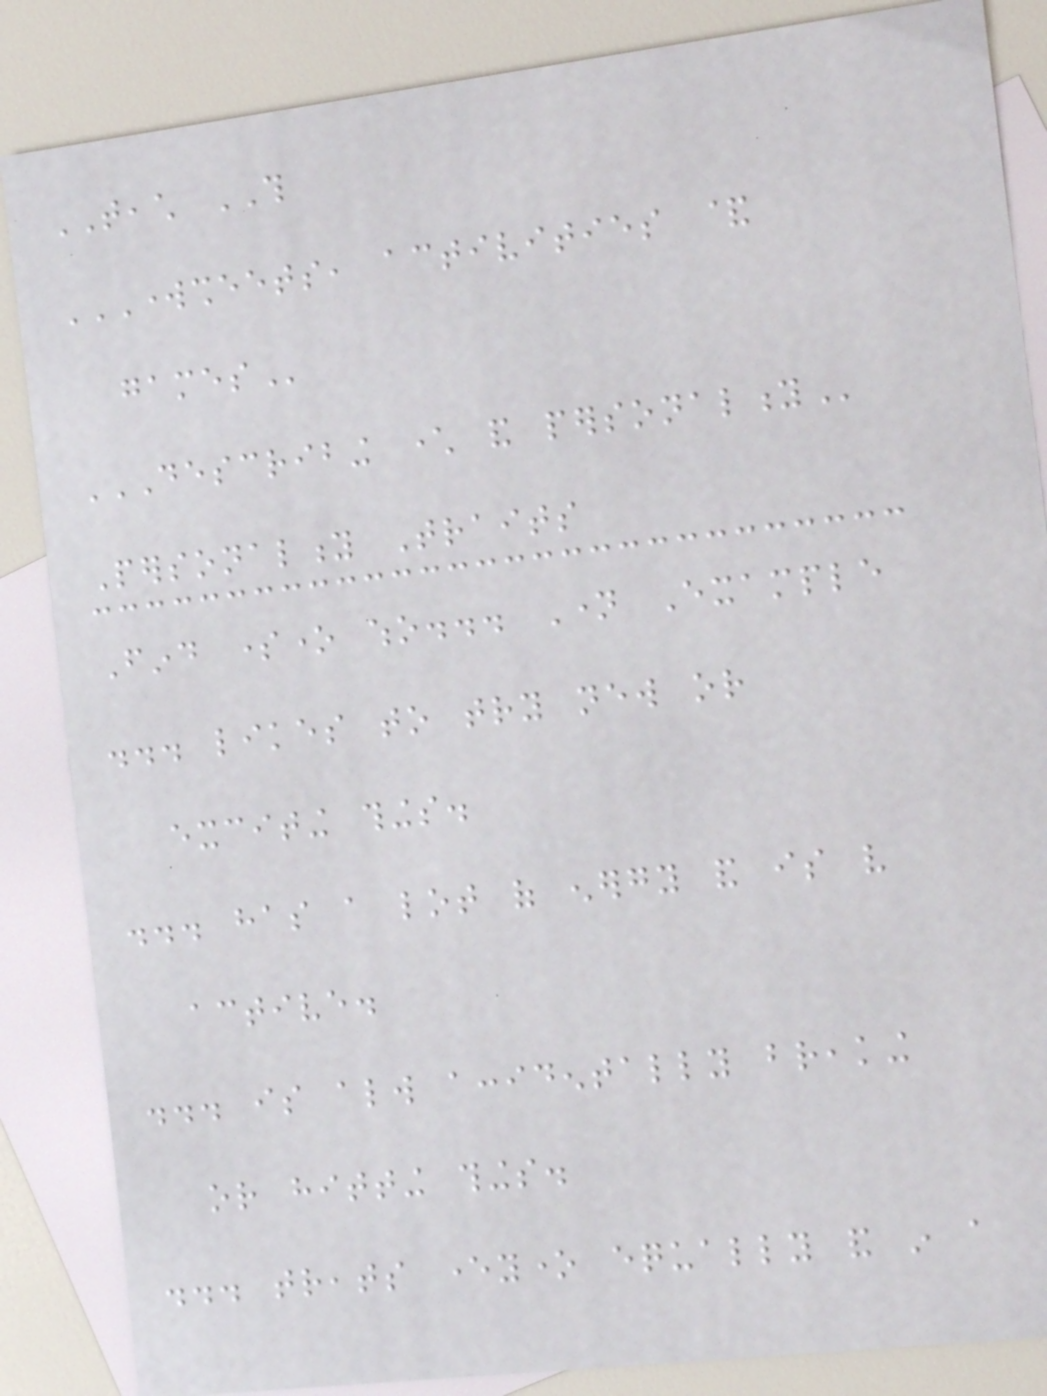TEACH THIS
WORKSHEETS, ACTIVITIES &
GAMES
DESCRIBING CHARACTER AND PERSONALITY
Personality Traits
Find someone who... Name Example
... likes to try new or
exciting things.
... has a lot of energy and is very
active.
... is always accidentally breaking
or hitting things.
... treats everyone equally and in a
